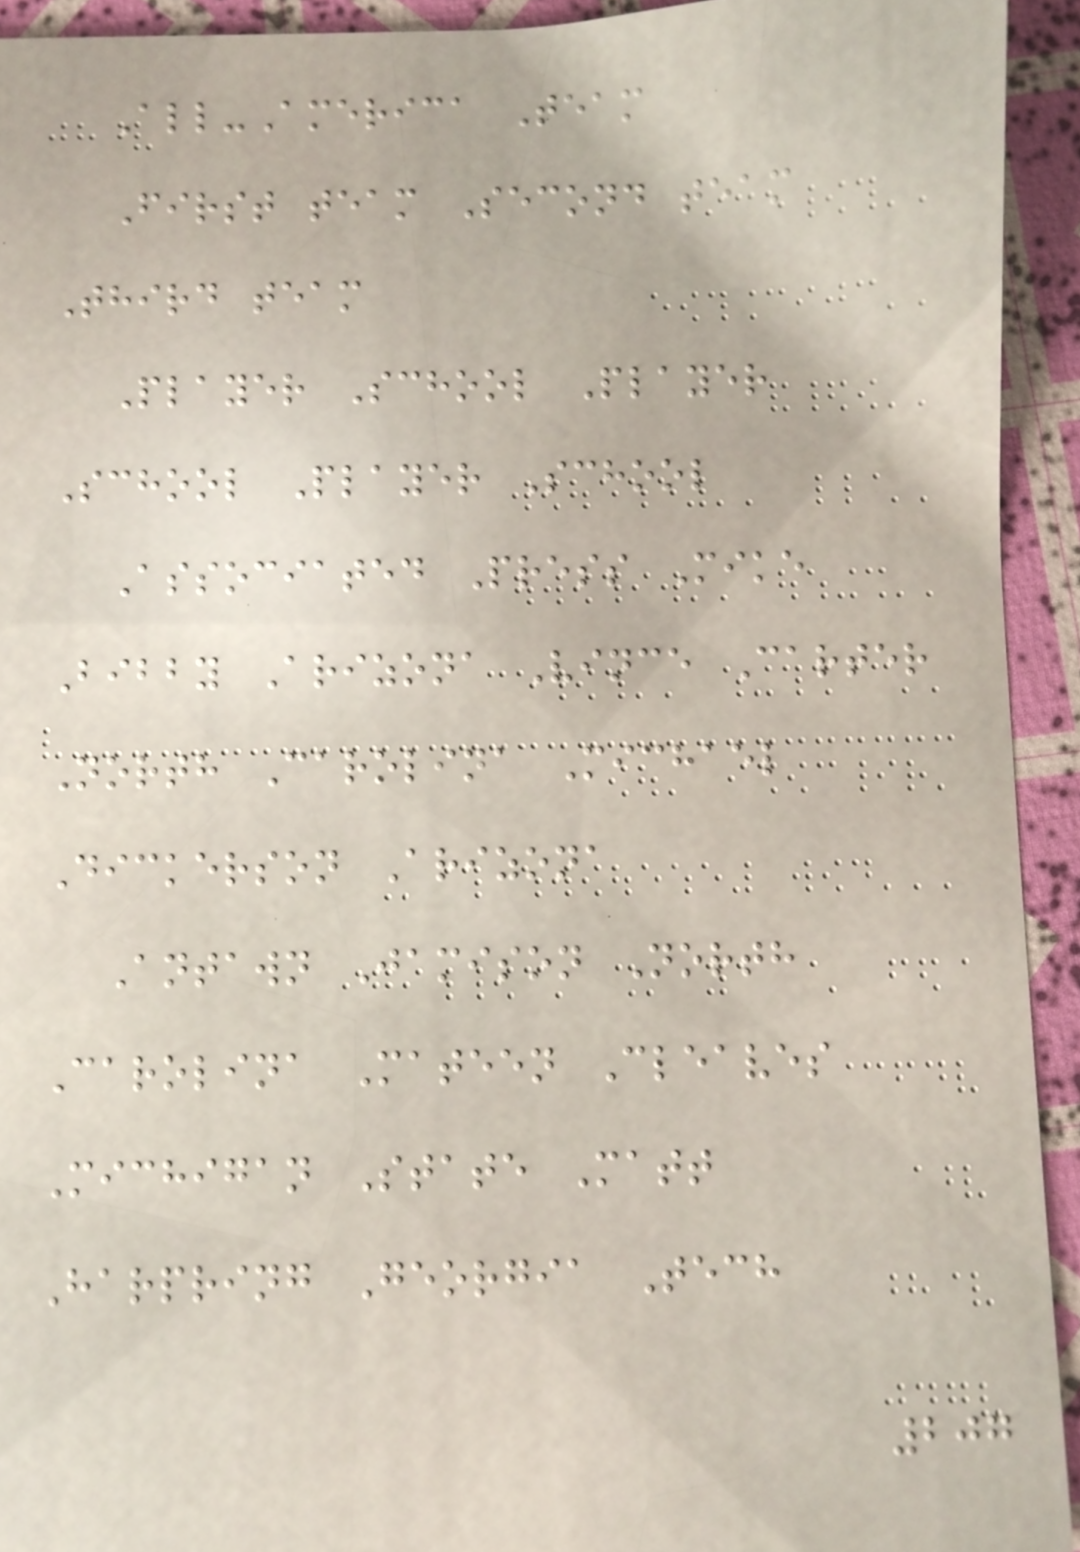All-America Team
First team Second team
Third team
Player School Player
School Player School
Associated Press Mike
Bibby Arizona Vince Carter
North Carolina Michael
Dickerson Arizona
Antawn Jamison North
Carolina Mateen Cleaves
Michigan State Matt
Harpring Georgia Tech
207
